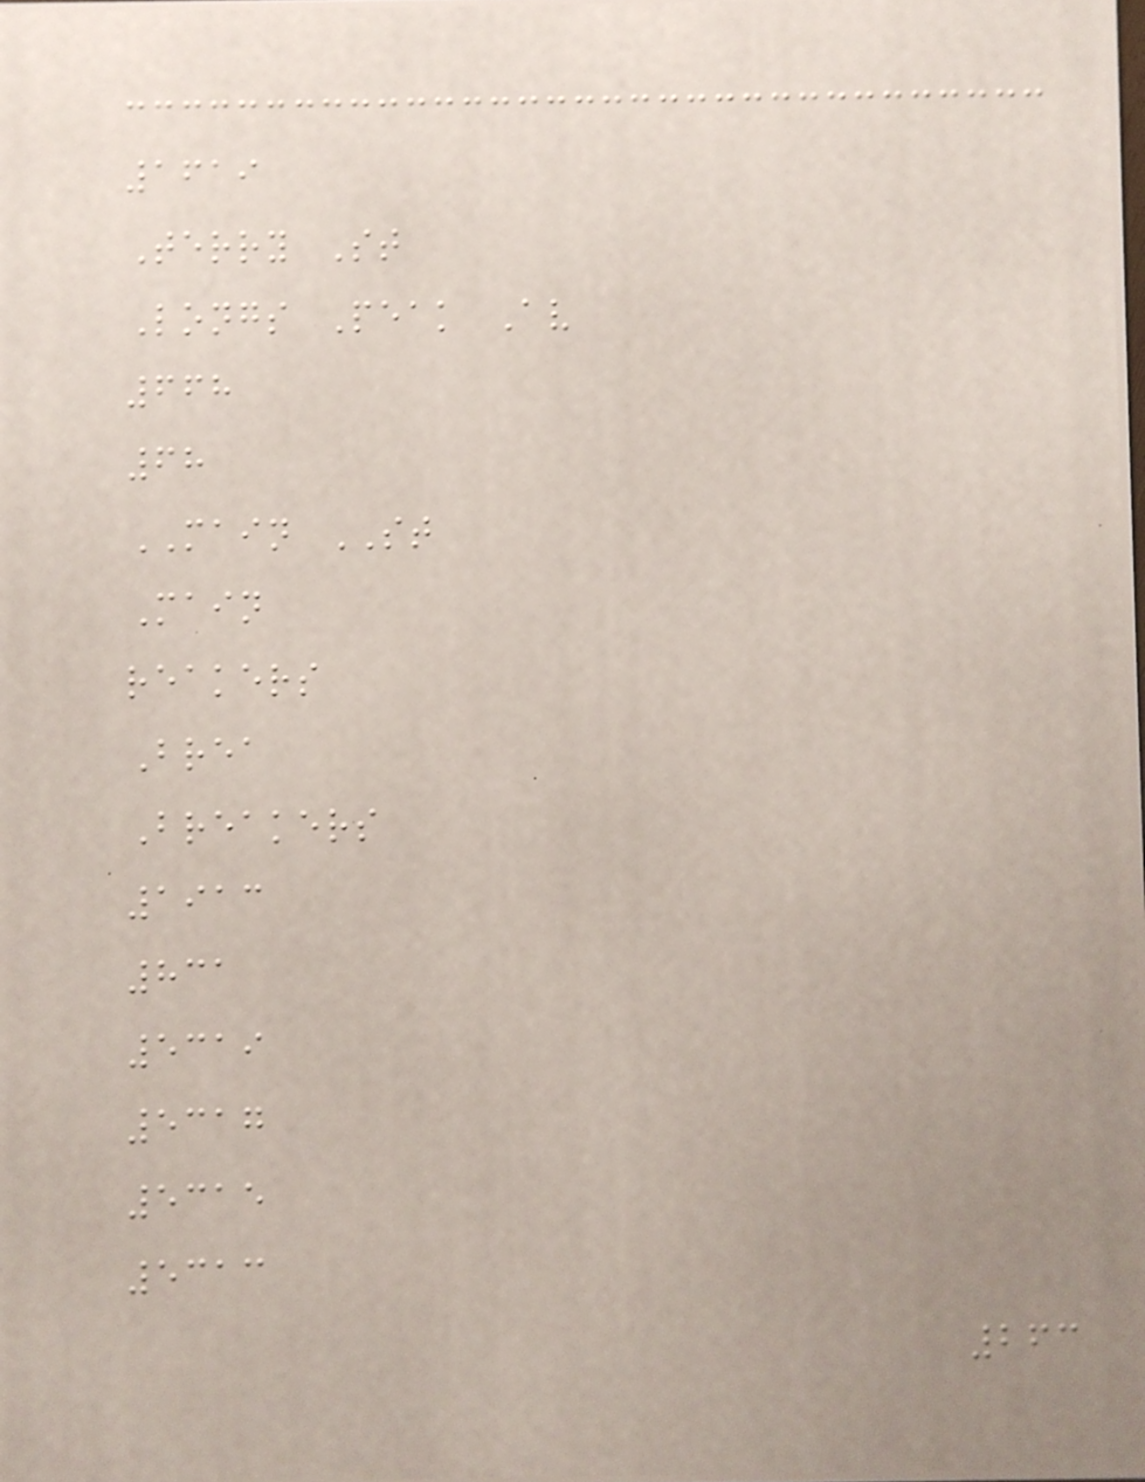1619
Terry St
Longs Peak Av
668
68
MAIN ST
Main
reakers
Brea
Breakers
1913
831
5319
5317
5315
5313
263
